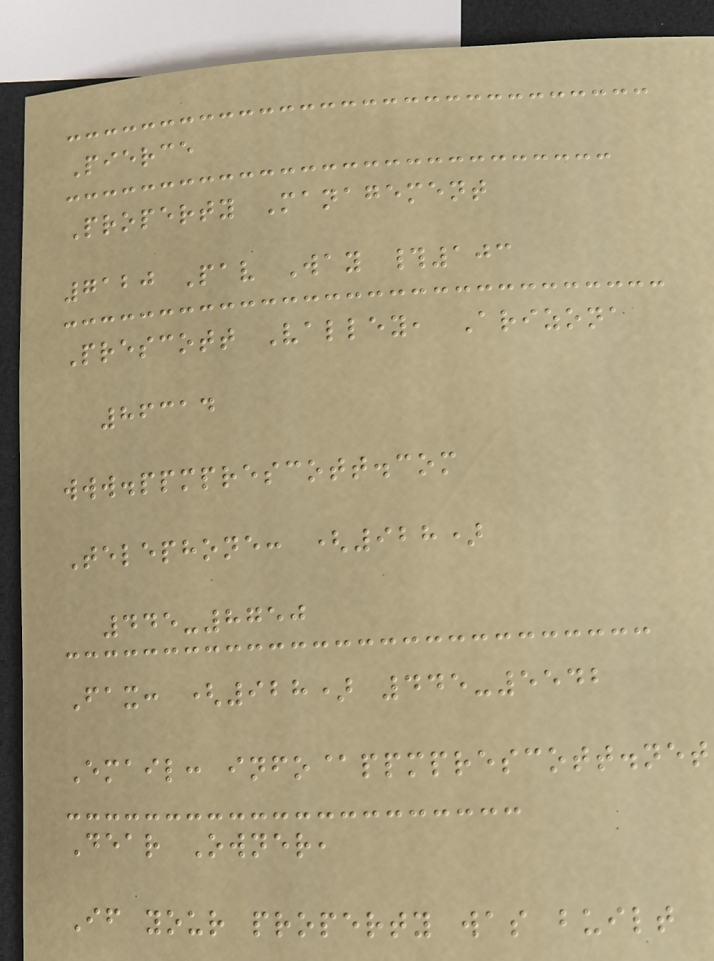Pierce
Property Management
7120 Pav Way #103
Prescott Valley, Arizona
86314
www.ppmprescott.com
Telephone: (928)
445-8750
Fax: (928) 445-5542
Email: info@ppmprescott.net
Dear Owner,
If your property was built
